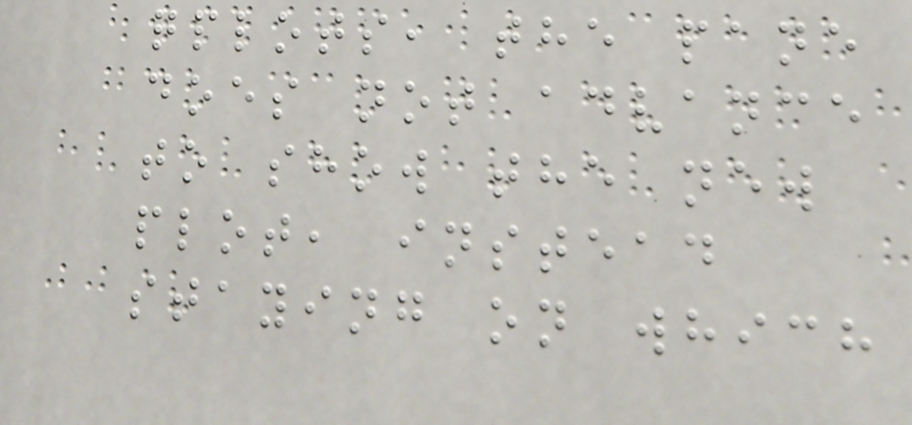qplots, the pane
does not advance
to show the new
plot, instead
staying on which
